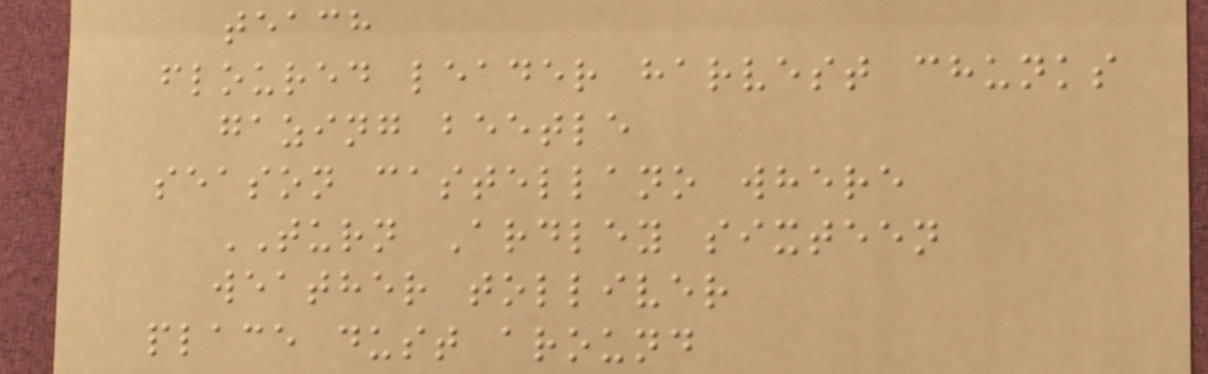teach
floured leader harvest chunks
gazing beetle
season castellano where
TURN Ardley sixteen
weather tolliver
place dust around
